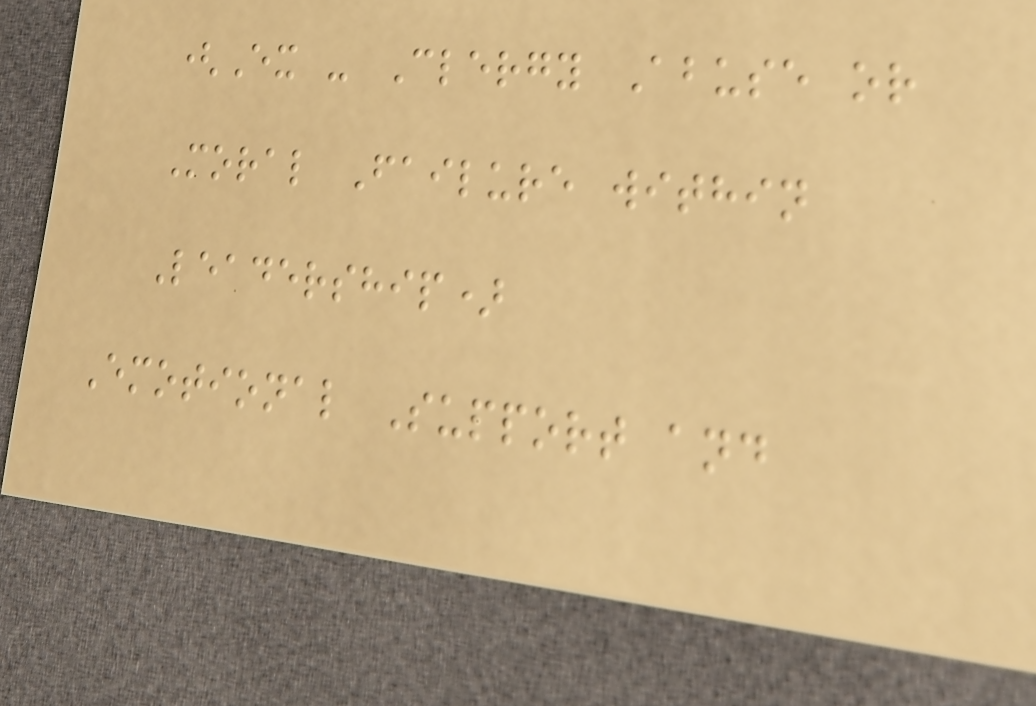(Ex - Clergy Abuse or
Moral Failure within
Leadership)
Emotional Support and
